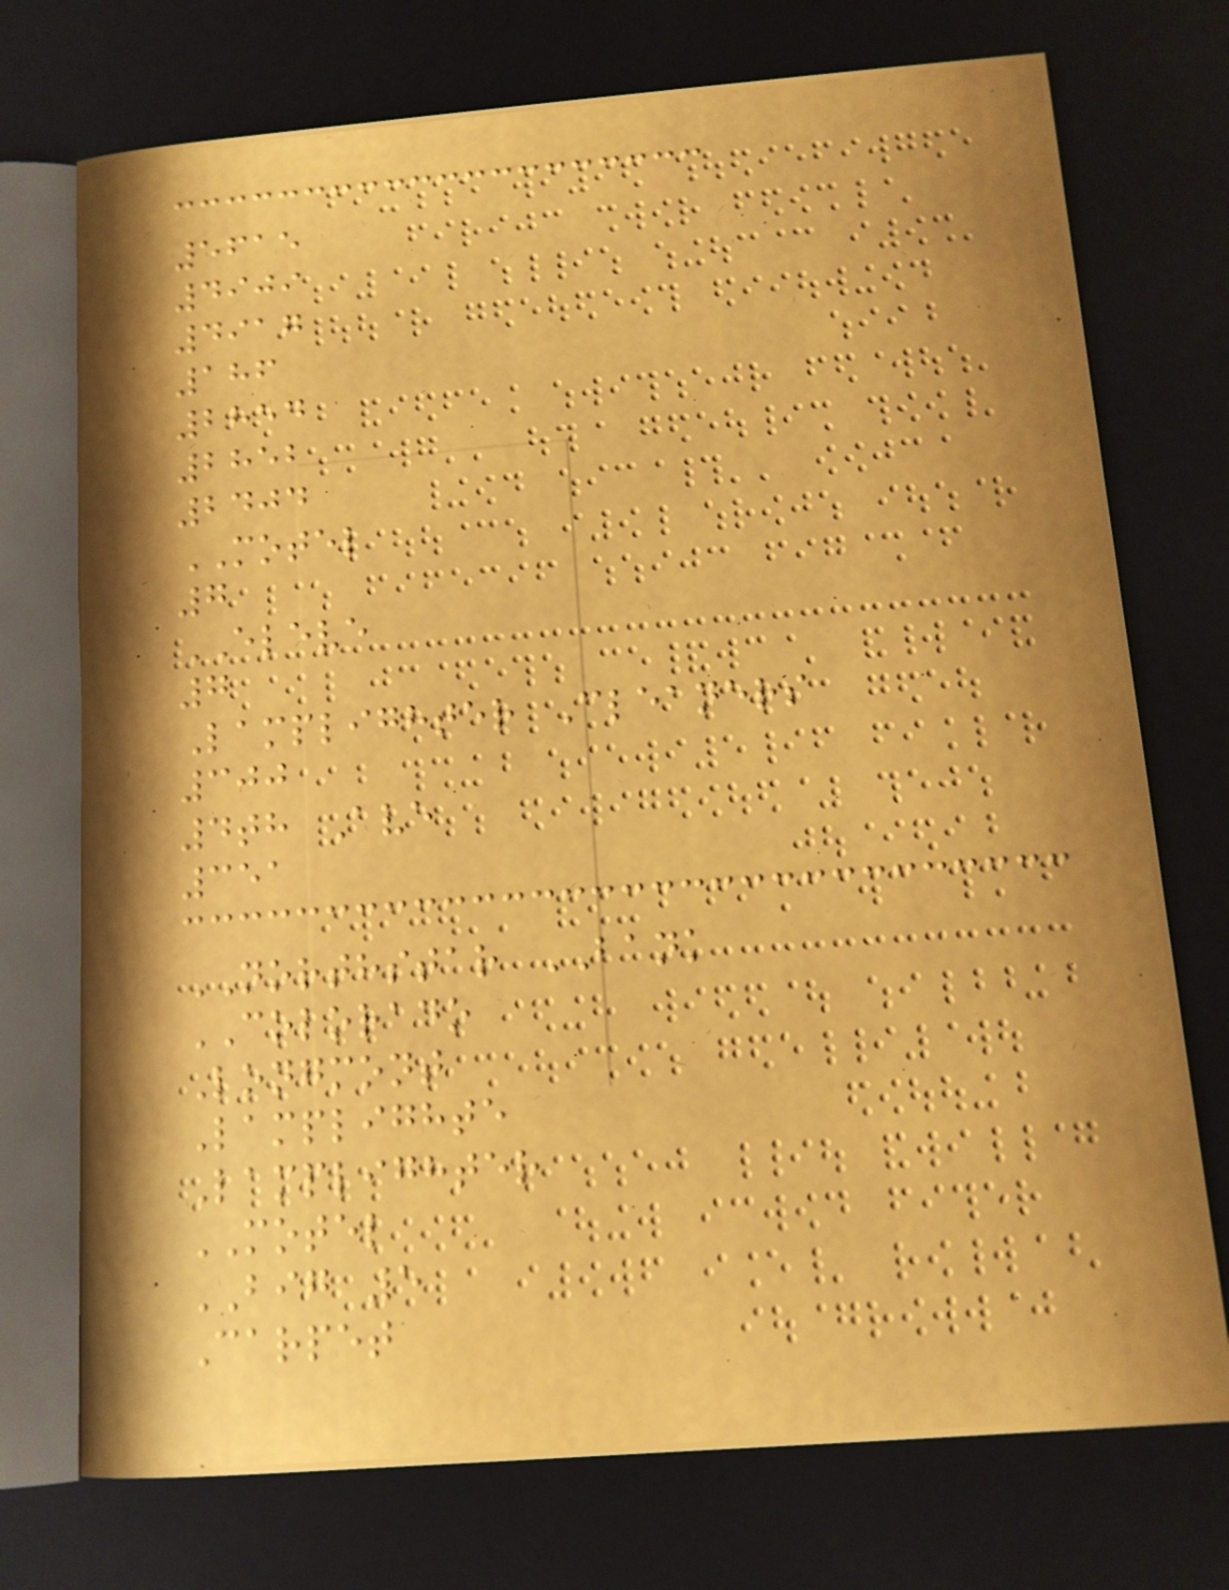5615
4909
4917
186
2854
2852
2404
MOTEL
7
ELEVE
7
Lamplighter Cleaners
300
4th Ave
351
NORTHSTAR BANK
COLORADO
Longmont
Lamplighte
Lamplighter
MOTEL
BIG 5
Carpet
